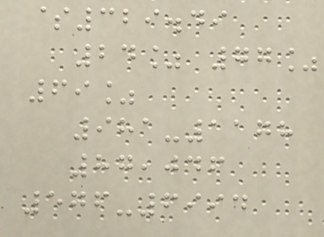$329.49
24% 77%
69%
981-1178
87,046
576-6994
